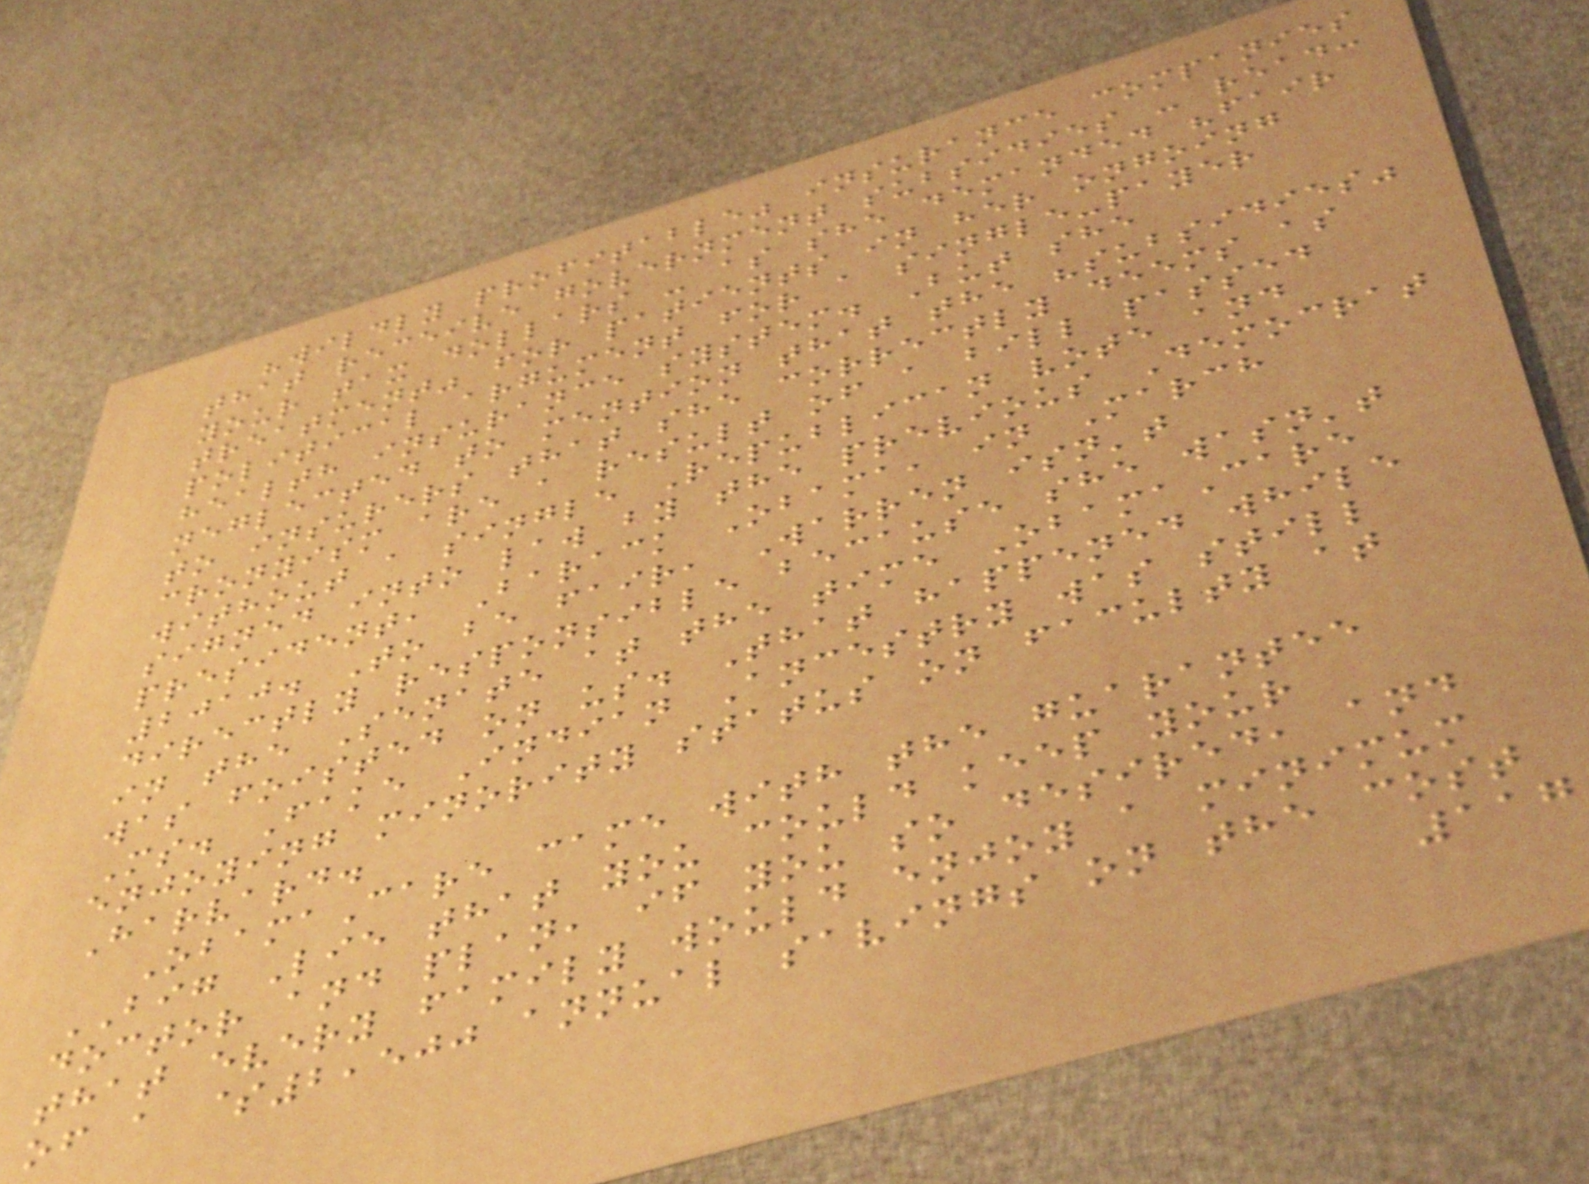"wildly profitable" insurance companies
that receive government subsidies - read:
your tax dollars - as she demanded "fair
treatment" for patients in her ongoing
political argument for a single-payer
health insurance system. But she
neglected to mention that the "subsidies"
to insurers that she correctly deems as
cronyism are a result of a bill passed
without a single Republican vote and
signed into law by the previous Democrat
president, Barack Obama, in March
2010. To be fair, Warren isn't
directly responsible because she wasn't
in the Senate at the time ObamaCare
was foisted on us. That happened while
Ms. Fake Indian Ancestry was still
enjoying minority status on faculty at
Harvard.
ObamaCare came with the guarantee
BIG Lie that you could keep your
doctor and plan, if you so desired, and
that every family would enjoy a minimum
of a $2,500 annual savings on the cost
117
